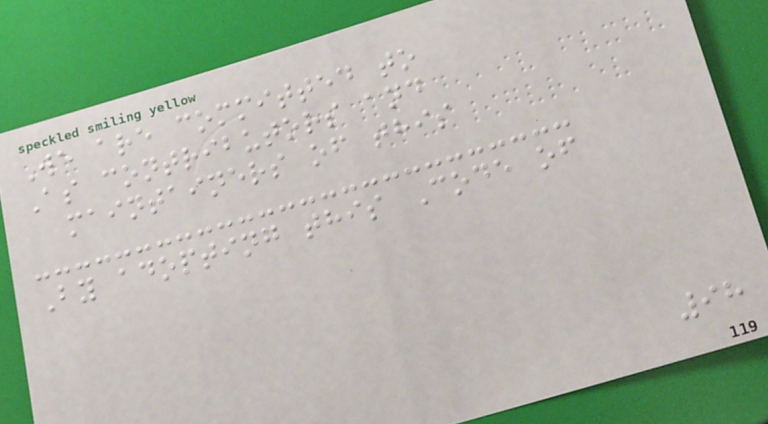We are committed to
As contributors and
maintainers of this
By adopting this Code of
98
